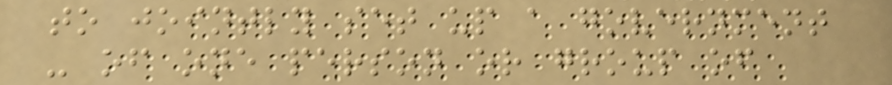to jointly set up a government
- of one person or group of
